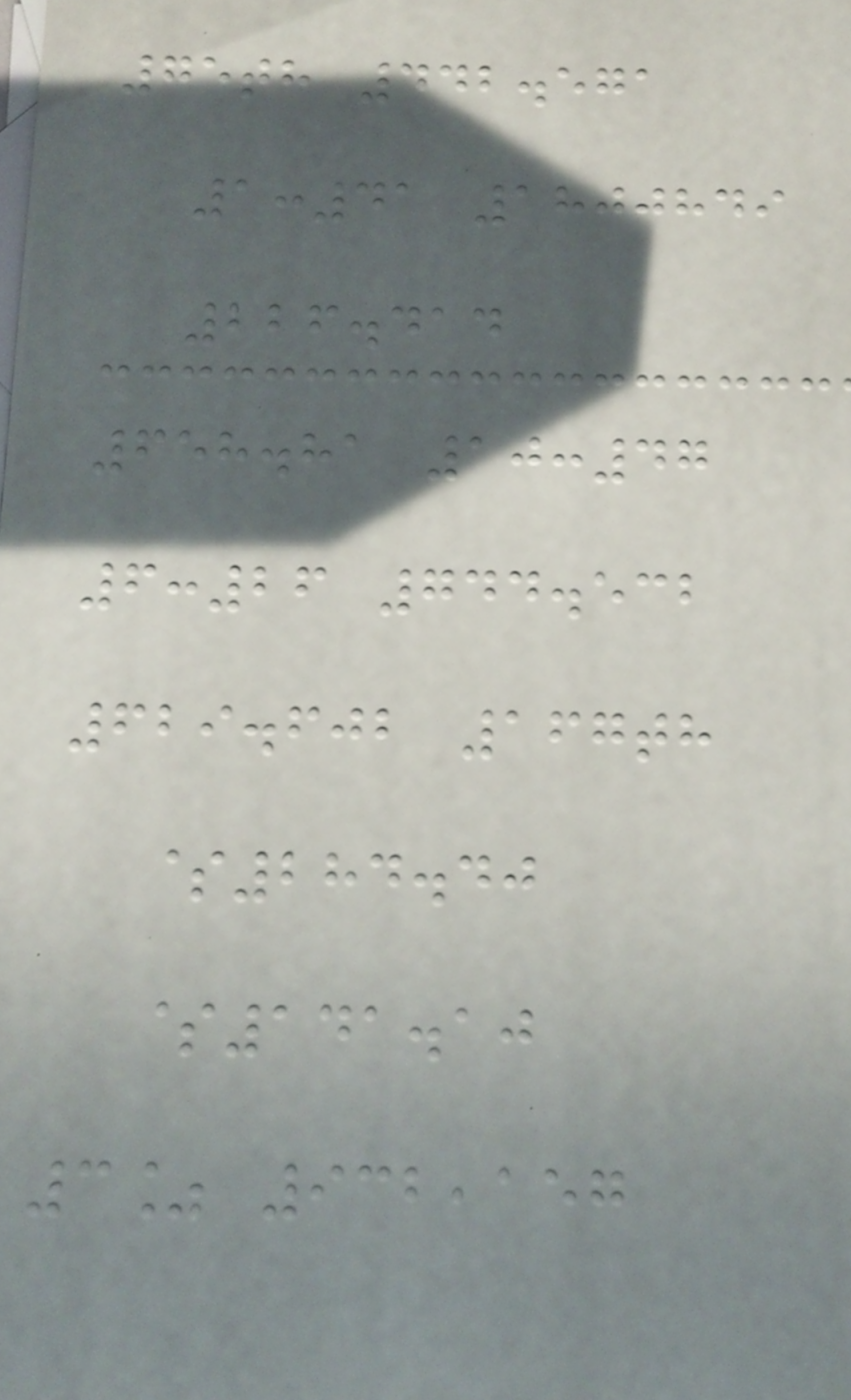75th 442.571
1:41 1800849
226.414
658.81 10:47
6:26 744.532
629.602 167th
$284.40
$141.10
3% 932,157
